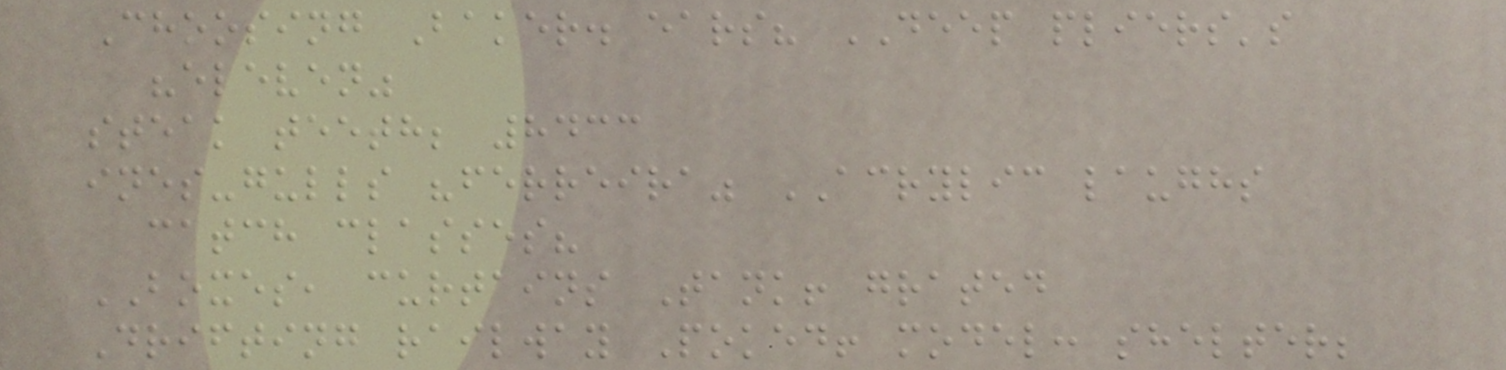Choosing Baker. ears? DEEP pliers's
"eleven"
steak teeth; 8433
ines-gulls "ferreira" ACRYLIC laughs
catch classes?
BOXES, curtains Tank! grated
Drifting railway Poked! model: shelter;
